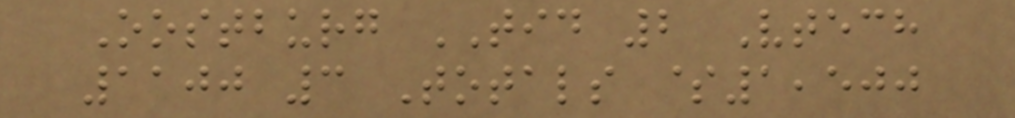Oostburg TID 2 Vtech
1100 3 Totals $1,500
